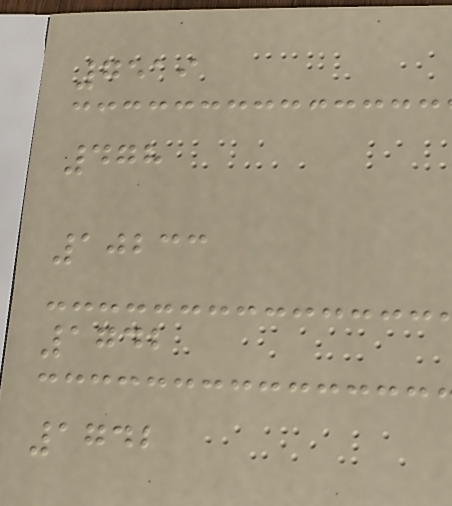7519
478
10233
1742
1742
